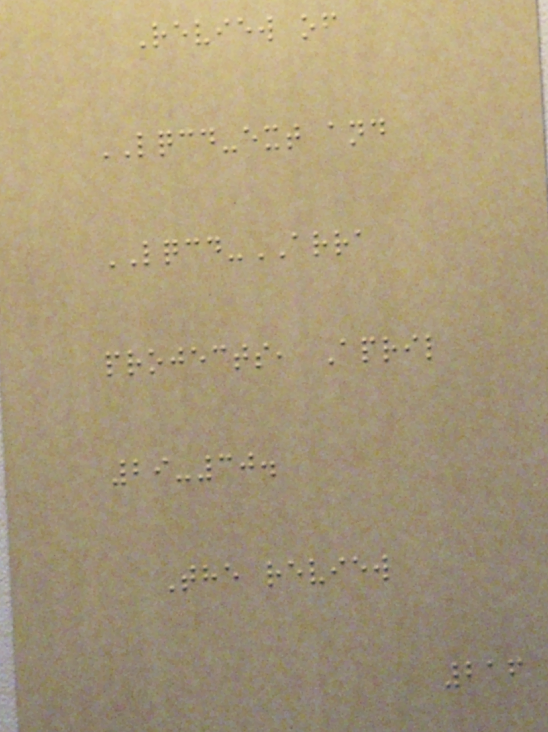Review of
LQCD-ext and
LQCD-ARRA
projects, April
29-30.
The review
216
